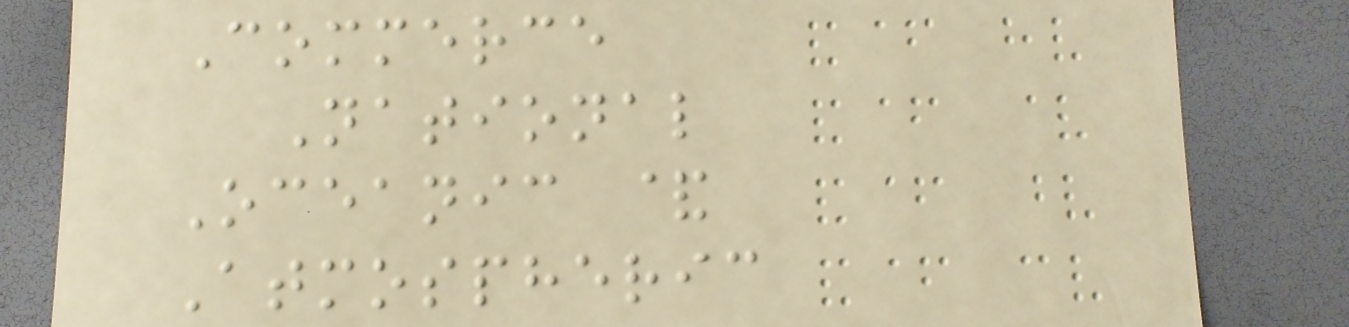Commerce
National
Oceanic &
Atmospheric
